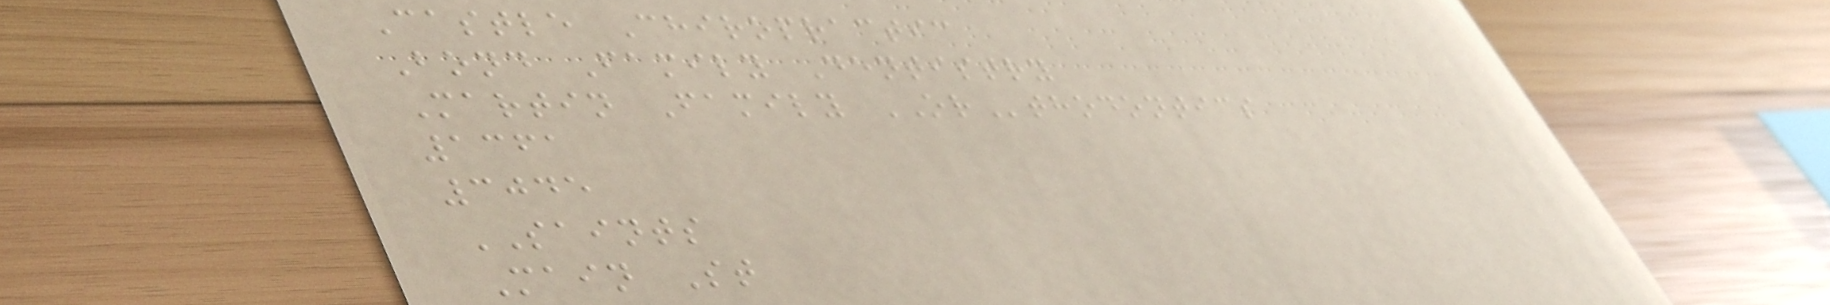Castle Chiropractic
Bond Family Dentistry
Martin Family ORthodontics
1361
3045
SAINTS
Main St
